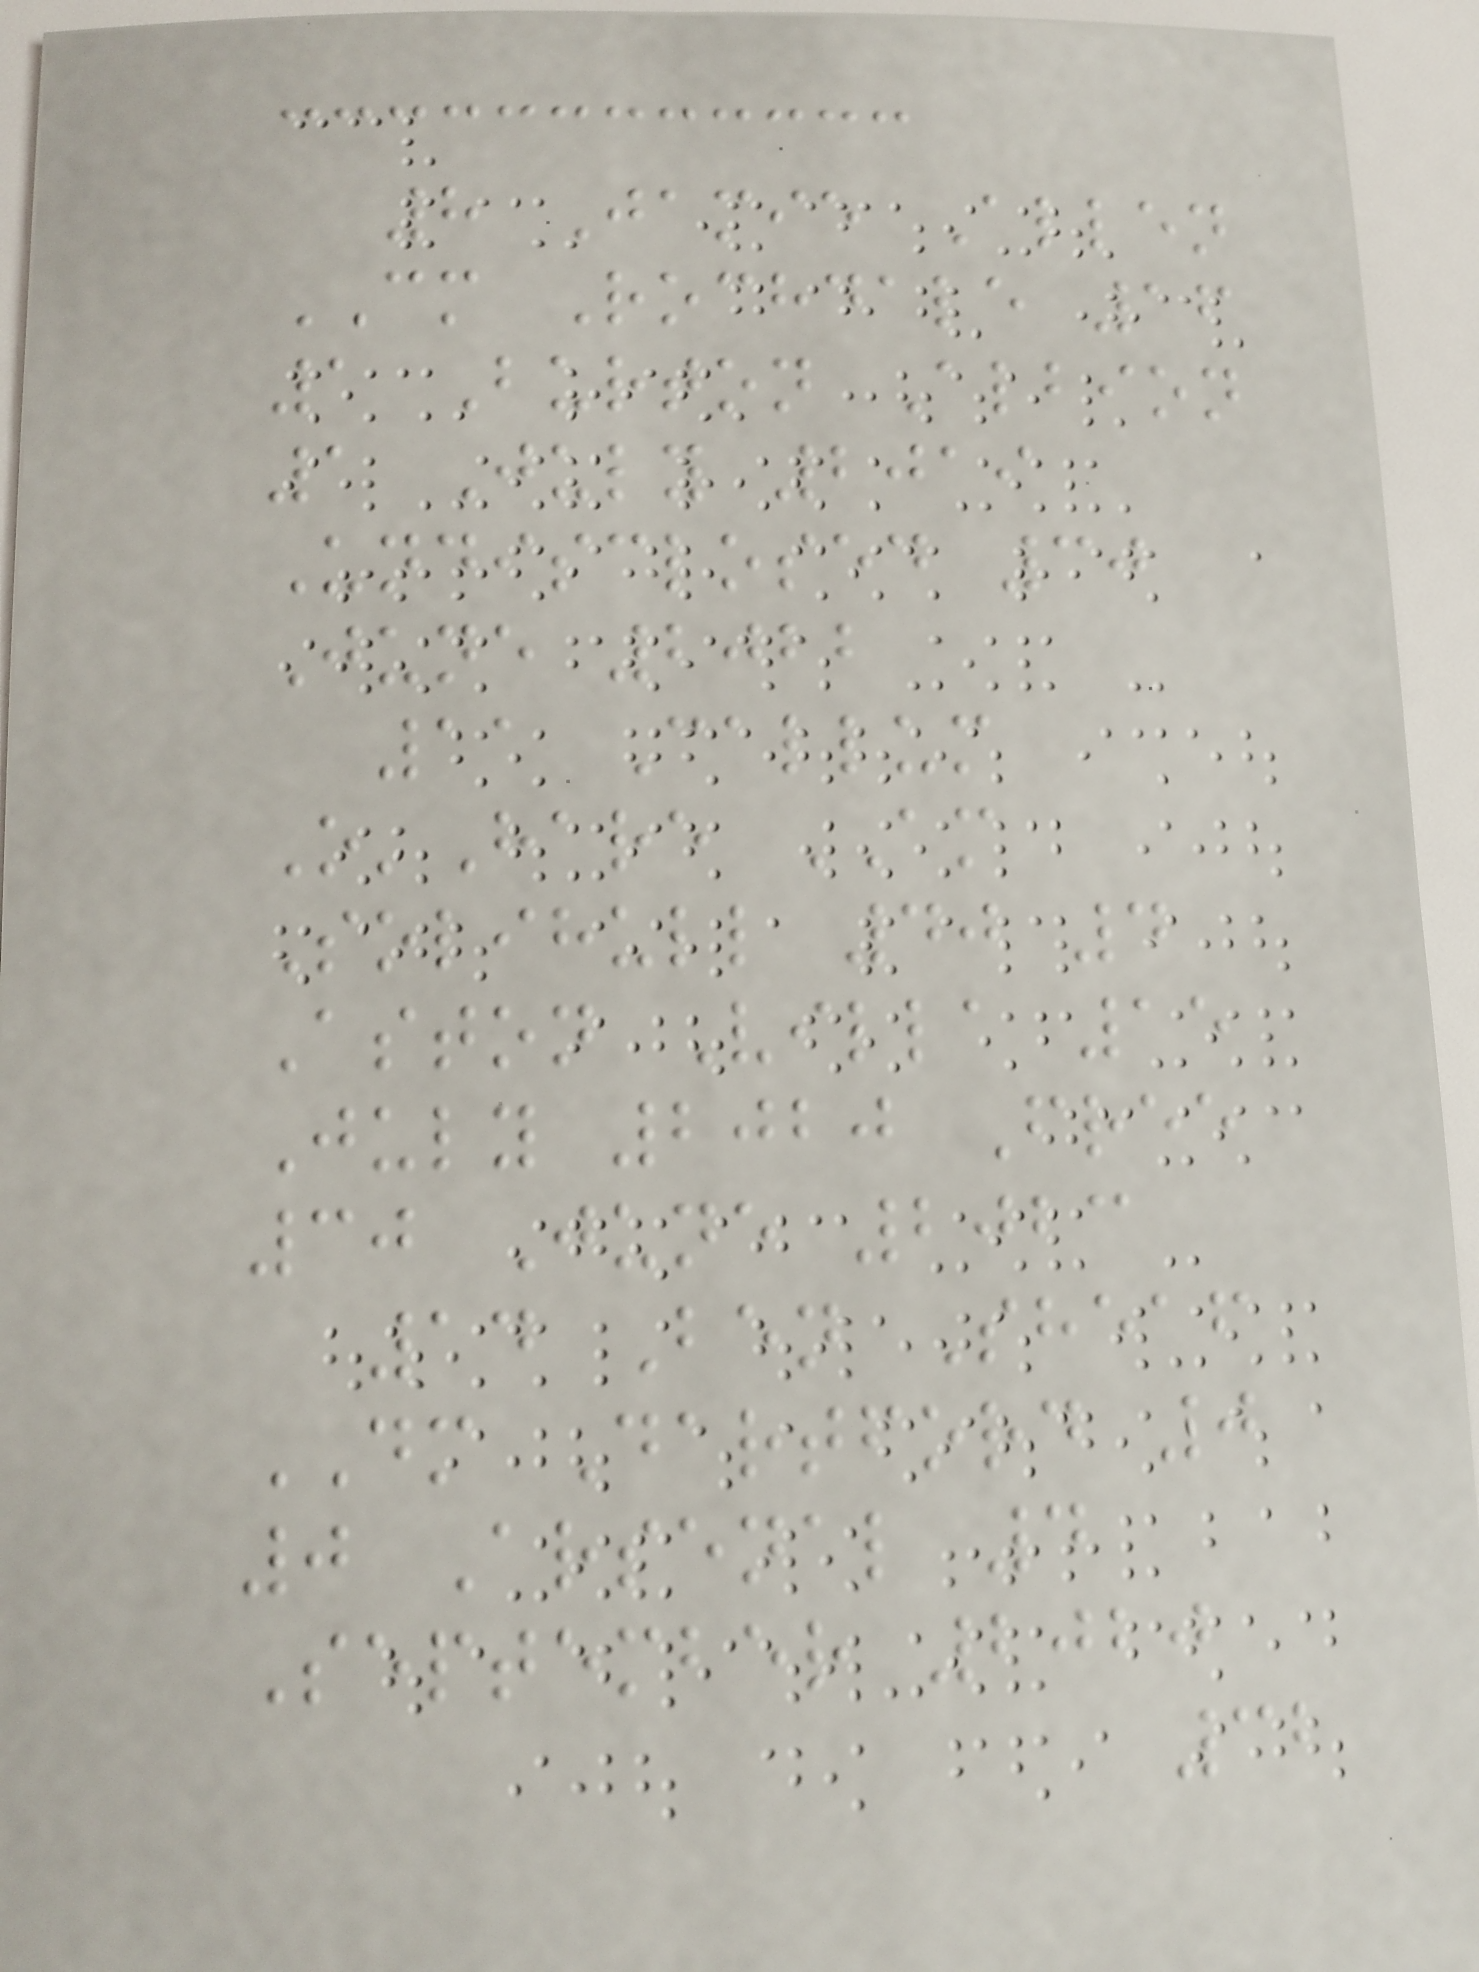8 Jamie Allen
CM Rochdale 16
1 Burton Albion
1 July 2019
Undisclosed 30
June 2022
11 Callum
O'Hare AM
Solihull 40 4
Aston Villa 15
July 2020 Free
30 June 2023
14 Ben Sheaf
DM Dartford 0
0 Arsenal 4
September 2020
32
